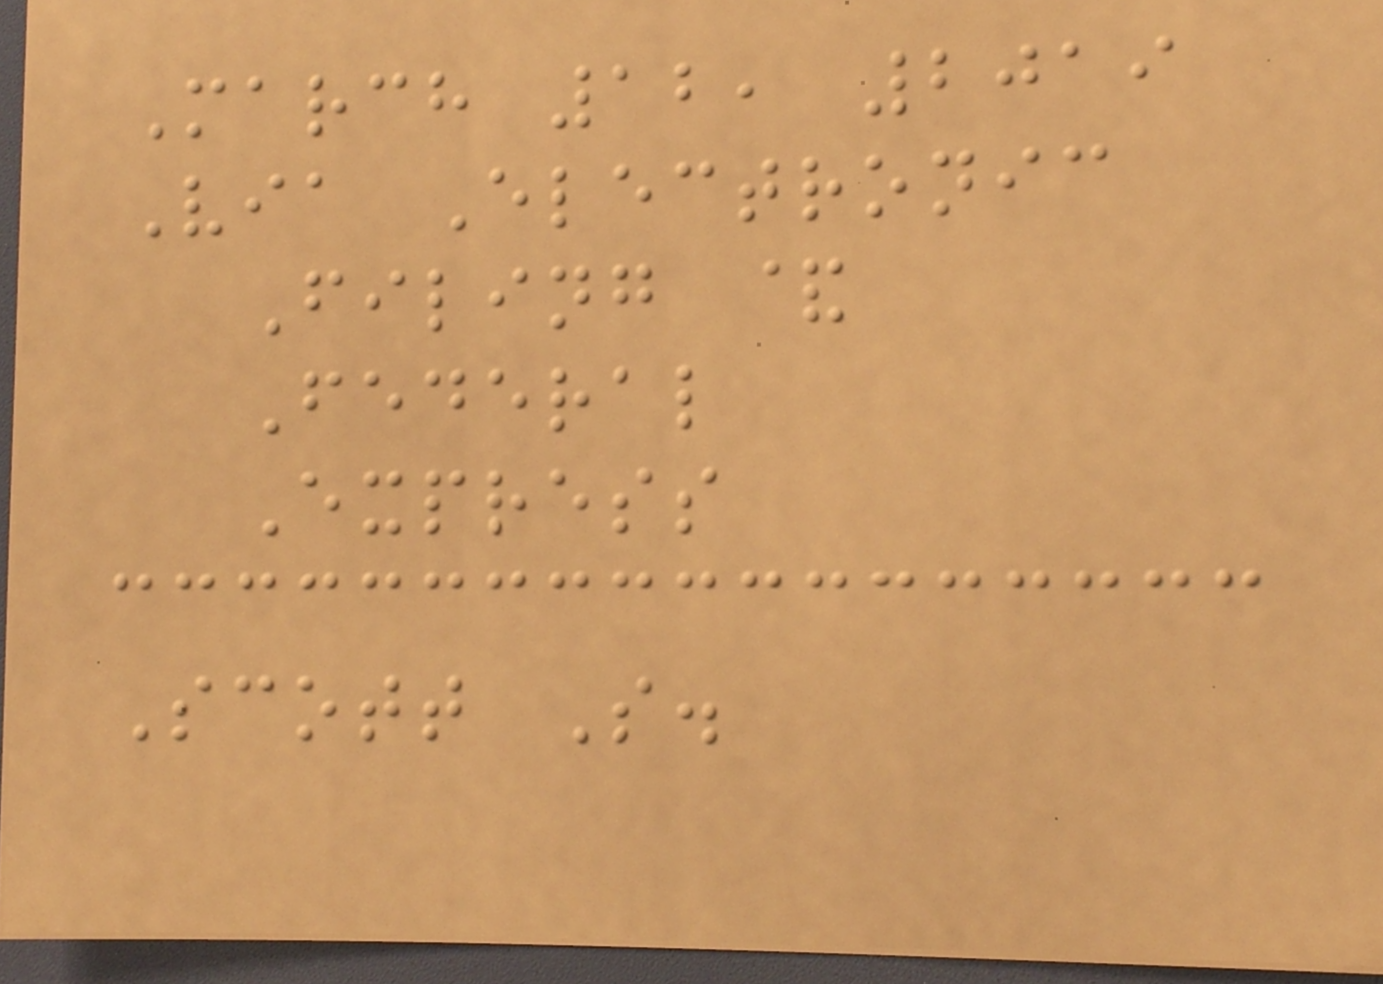March 12, 2019
Via Electronic
Filing &
Federal
Express
Scott S.
